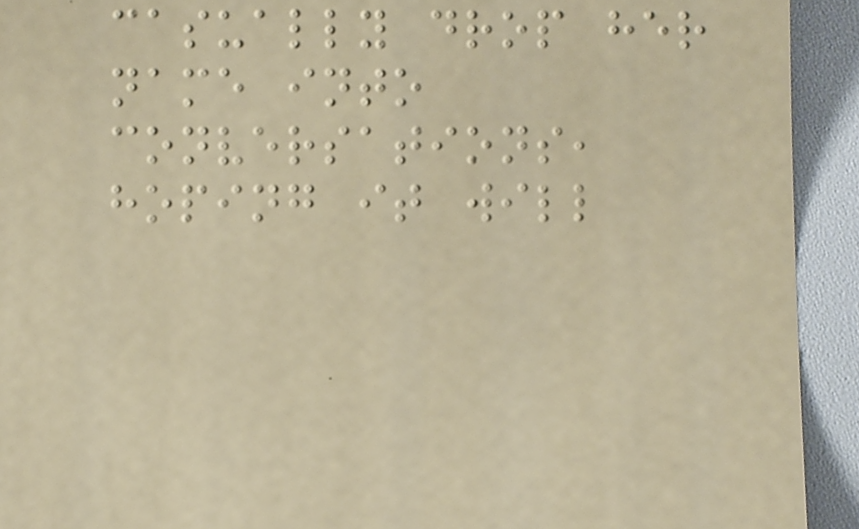casually drop her
name into
conversations,
hoping it will
